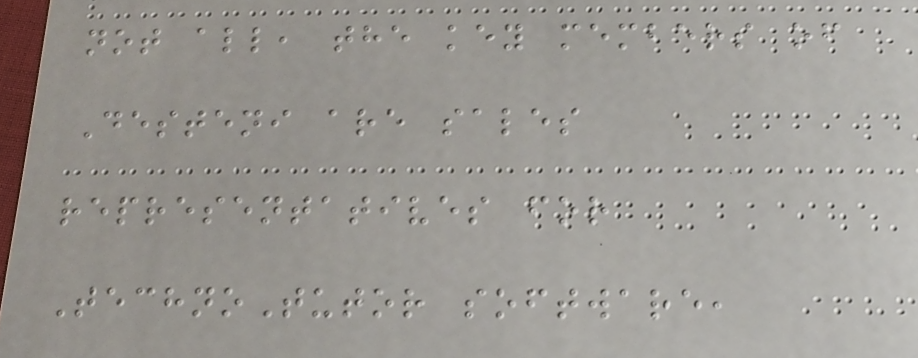not all, the key members of
Desteni are sales
representatives for
TechnoTutor software,
